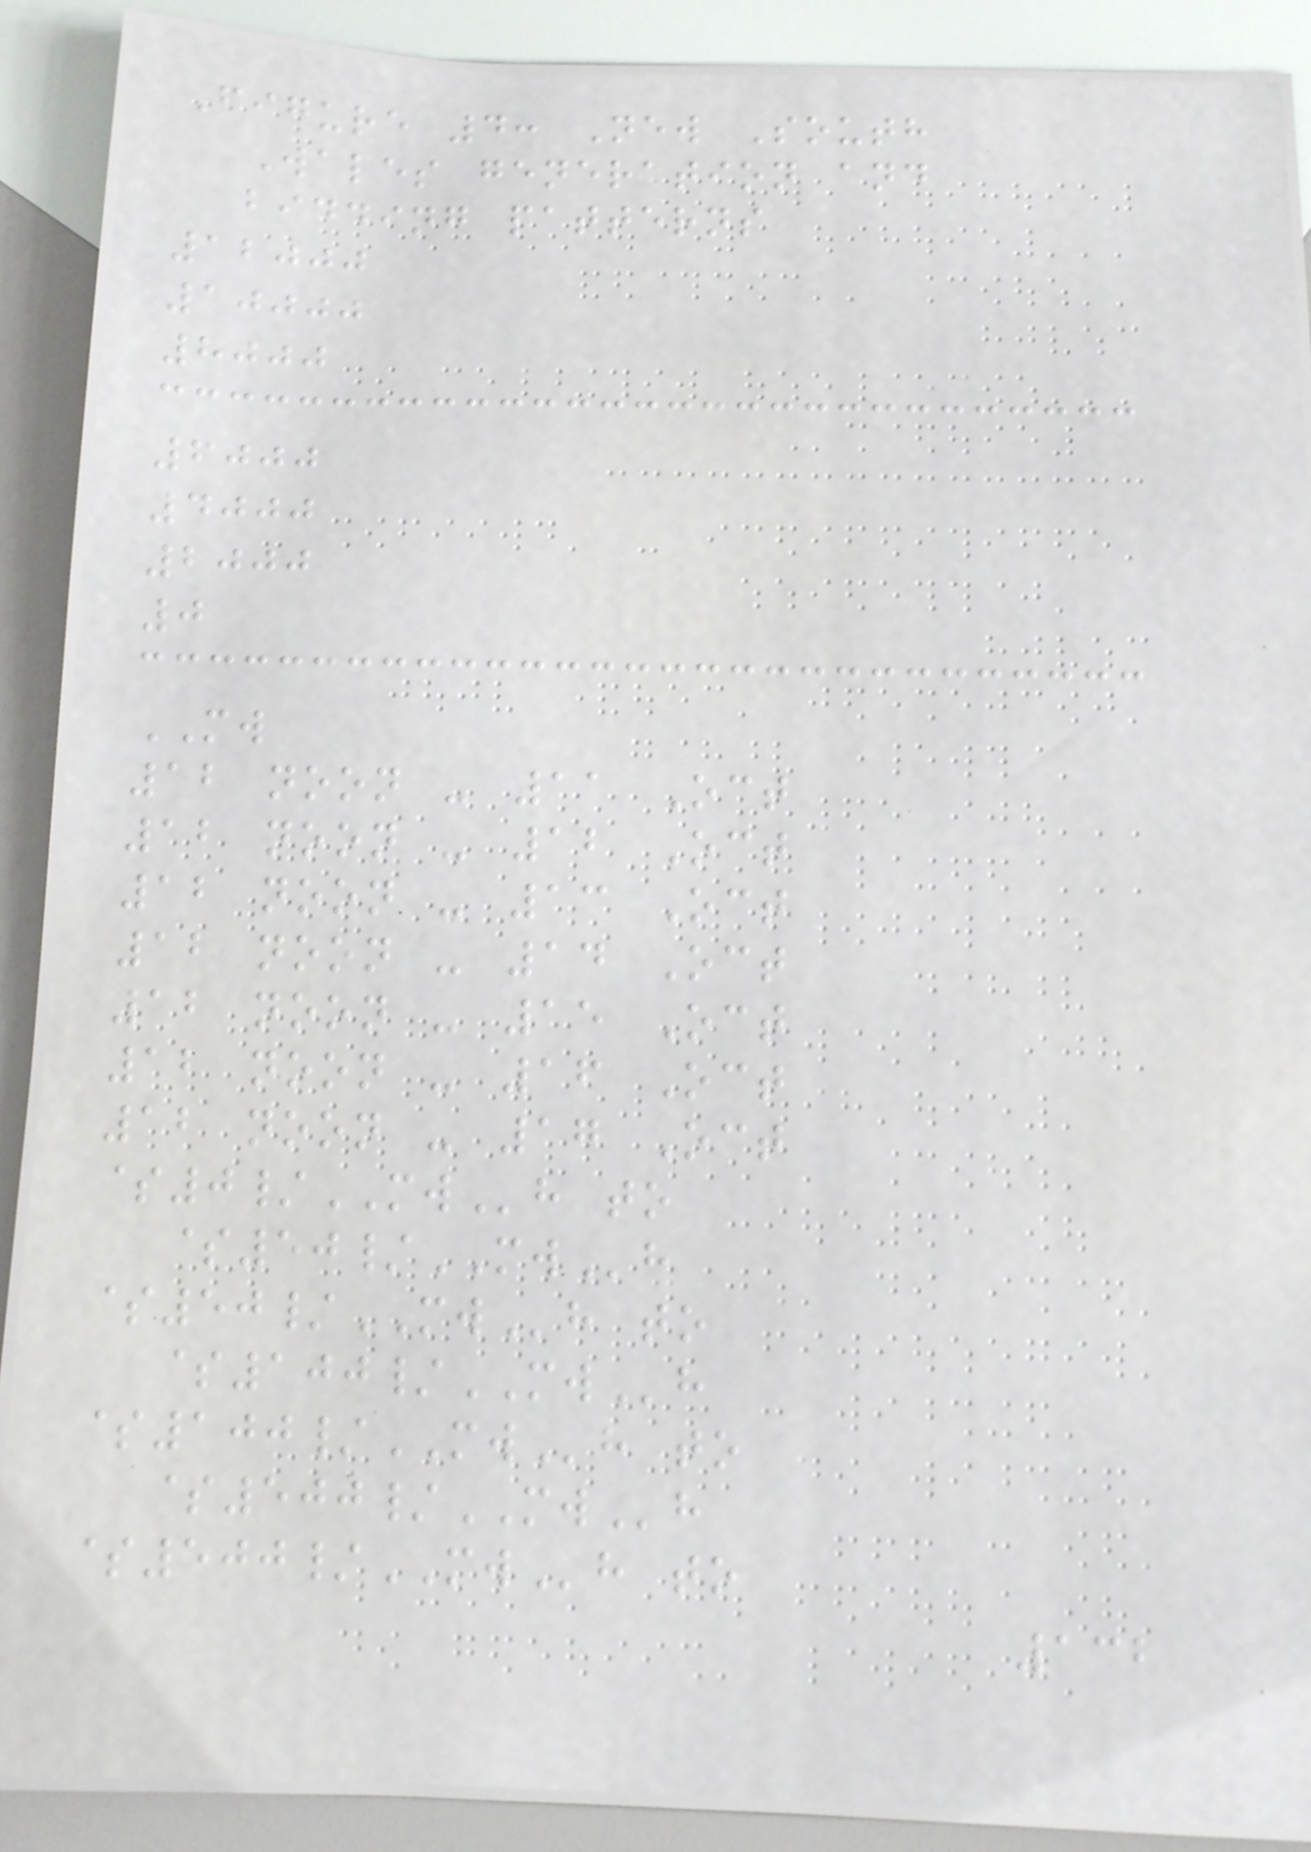Figure 4: New South
Wales generation and
bidding patterns
12000
10000
8000
6000
4000
2000
0
MW
12 noon - 11 Oct
12 noon - 12 Oct
12 noon - 13 Oct
12 noon - 14 Oct
12 noon - 15 Oct
12 noon - 16 Oct
12 noon - 17 Oct
$0/MWh to
$50/MWh
$50/MWh to
$100/MWh
$100/MWh to
$500/MWh
$500/MWh to
132
